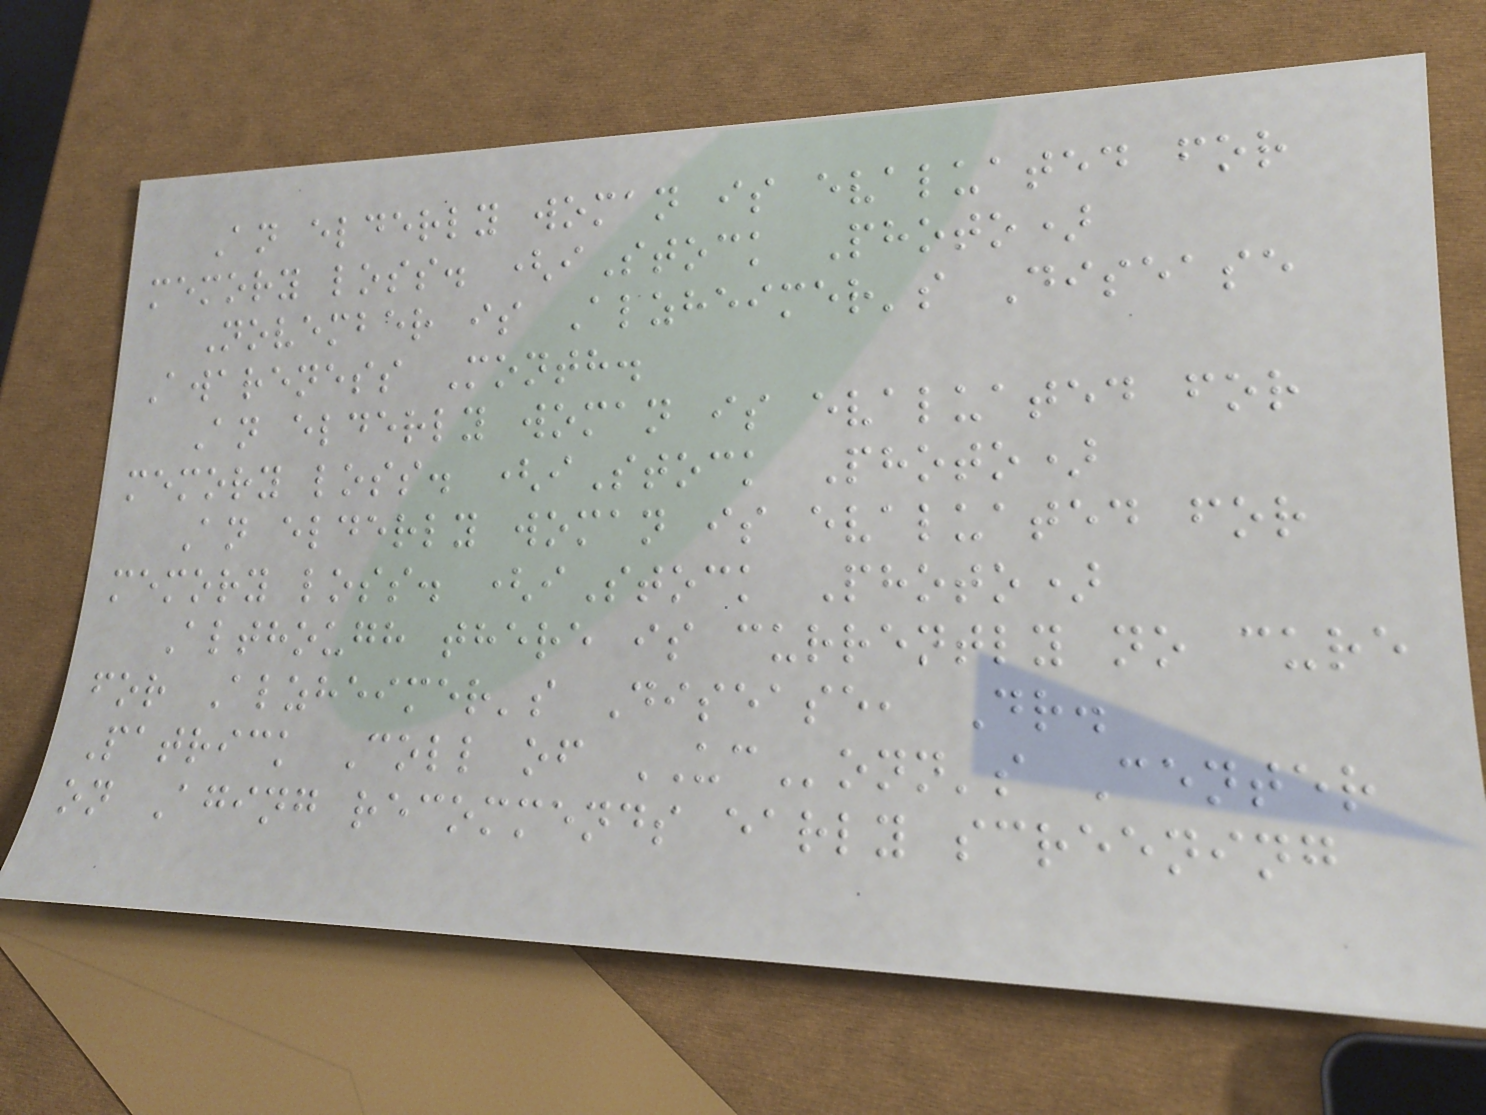An elderly woman is evaluated for
memory loss. (iStock Photo)
November is Alzheimer's Disease
Awareness Month.
An elderly woman is evaluated for
memory loss. (iStock Photo)
An elderly woman is evaluated for
memory loss. (iStock Photo)
Although there is currently no cure
for Alzheimer's Disease, Dr.
Patrick Coll of UConn's Center
on Aging recommends early screening
